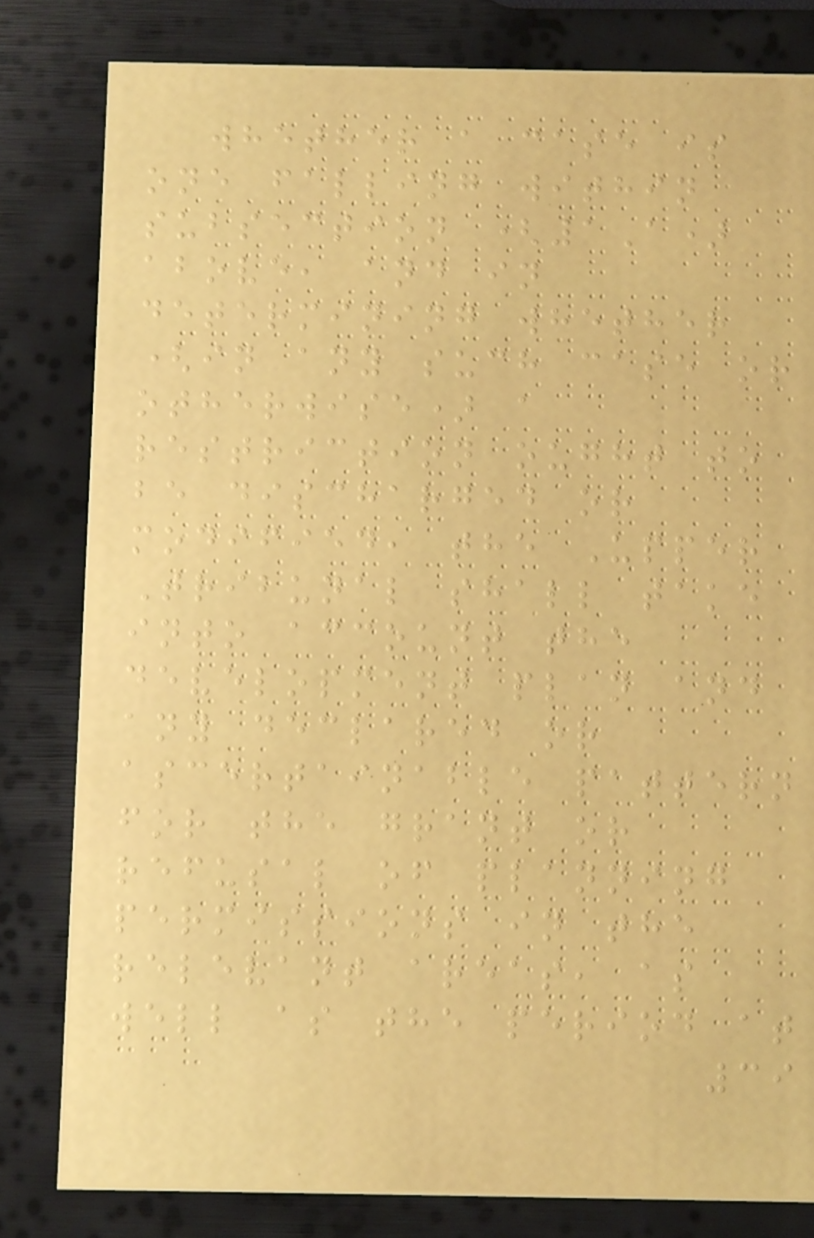whether a case is
one falling within
subsection (1A)
above, and in
determining whether
(in any such case or
otherwise) a
restriction ought to
be discharged or
modified, the Upper
Tribunal shall take
into account the
development plan and
any declared or
ascertainable pattern
for the grant or
refusal of planning
permissions in the
relevant areas, as
well as the period at
39
